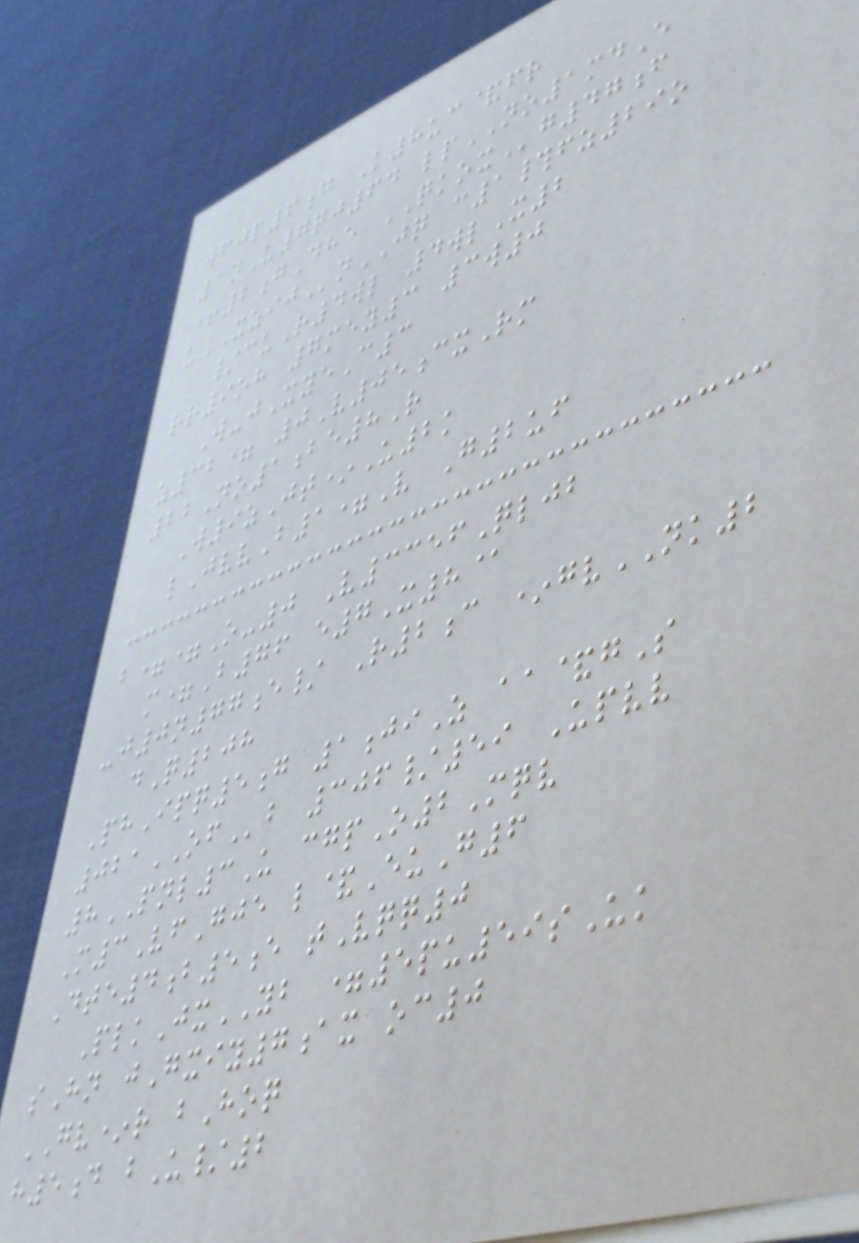wfjp6g K8uc&fr
1nU7qj64 lpNO1mdE
+2gDhe QKOXg47f
uXZIJnJQ c1#fz29o
/cuR4wl 4wlX2
rr9oh 7mey3 3w0
W-jXyeC3
z32= 0V05cxRm
22No1be8R
W9zJt*U2k
lJvvB1=V G2uf
b==O-0 V3356Qljb
m=B76 e7X8@
-j0n77e/ R2c *gvNK2
dQ208
PhIpq5g 1jiZ aa&gS
021OFb 306/59 Upvv
8PNL3U cgpO2Mqv
M3VfGje l&EuG6
Dte4b5e tVqq0
PlkJxYB =5pu59sUk
sHn jGxiy7ax oc0
GV*r bHoq
h5d bU/2
